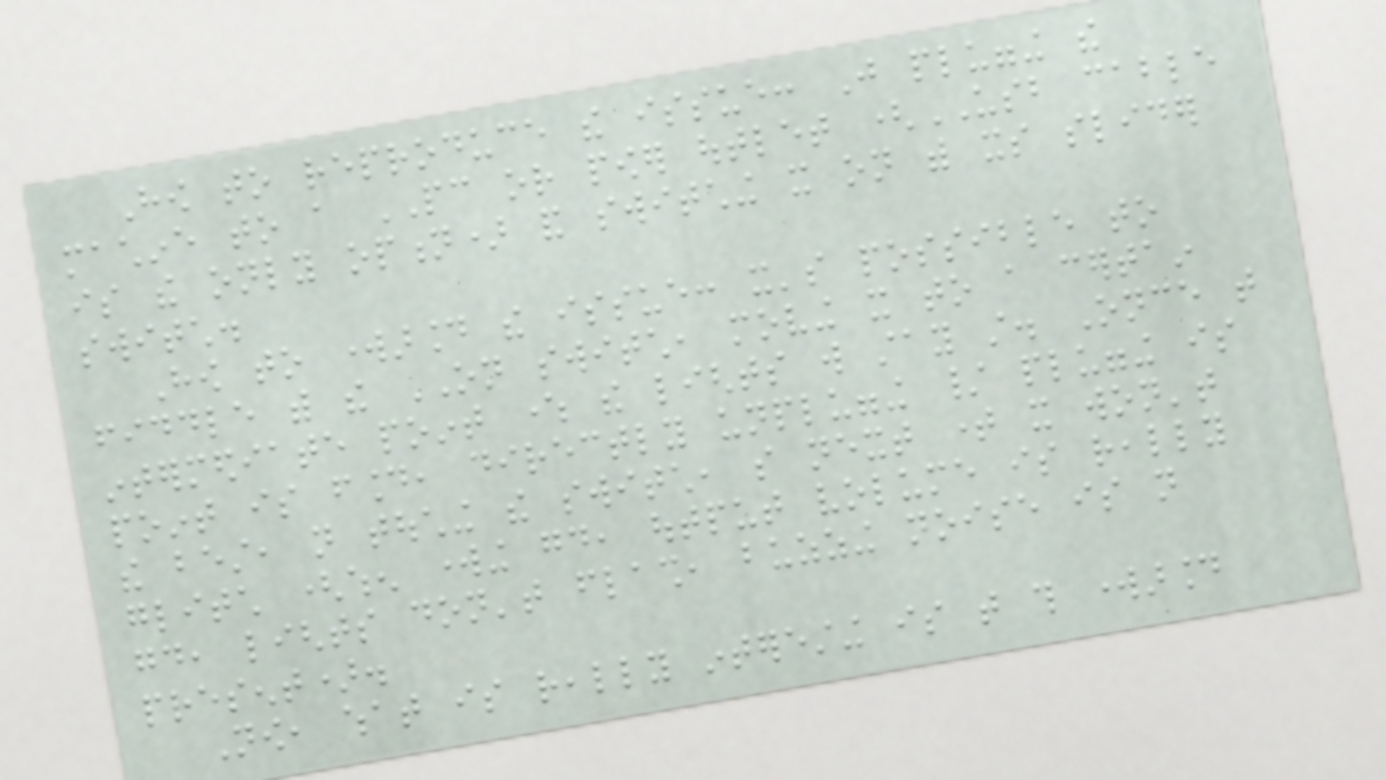How to reproduce the issue: Just plugging the
machine to a PC or power outlet (USB cable
is the only option) and switching it on with its slider
switch.
How to workaround the issue: it's possible to
fiddle with the ON switch, moving it to a certain
intermediate point where the lights will stay still. Once that
point is found, directly unplugging / plugging is
the best, not touching the switch, so next time it won't
glitch (when working good, output volume is really
good, lights don't flash, buzzing noise is not
present).
Now, what is really interesting is that this workaround
